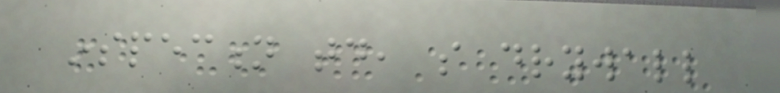inspection today, so drywall
